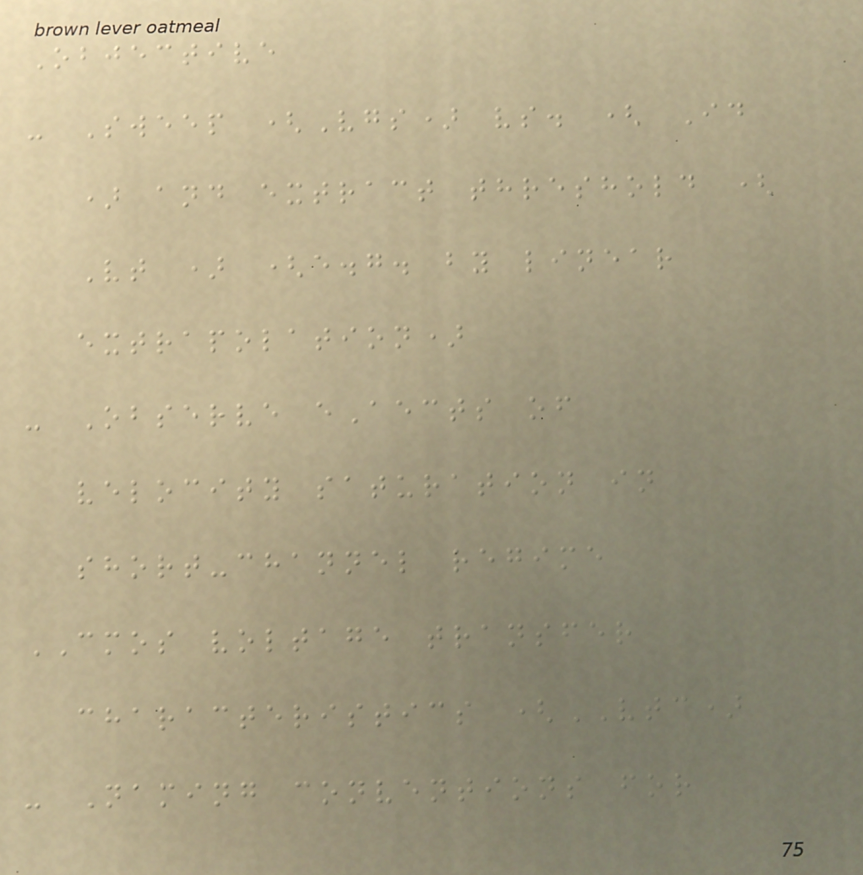Objective
- Sweep (Vgs) vs. ( Id
) and extract threshold (
Vt ) (e.g. by linear
extrapolation)
- Observe eAects of
velocity saturation in
short-channel regime
CMOS voltage transfer
characteristics (VTC)
- Naming conventions for
